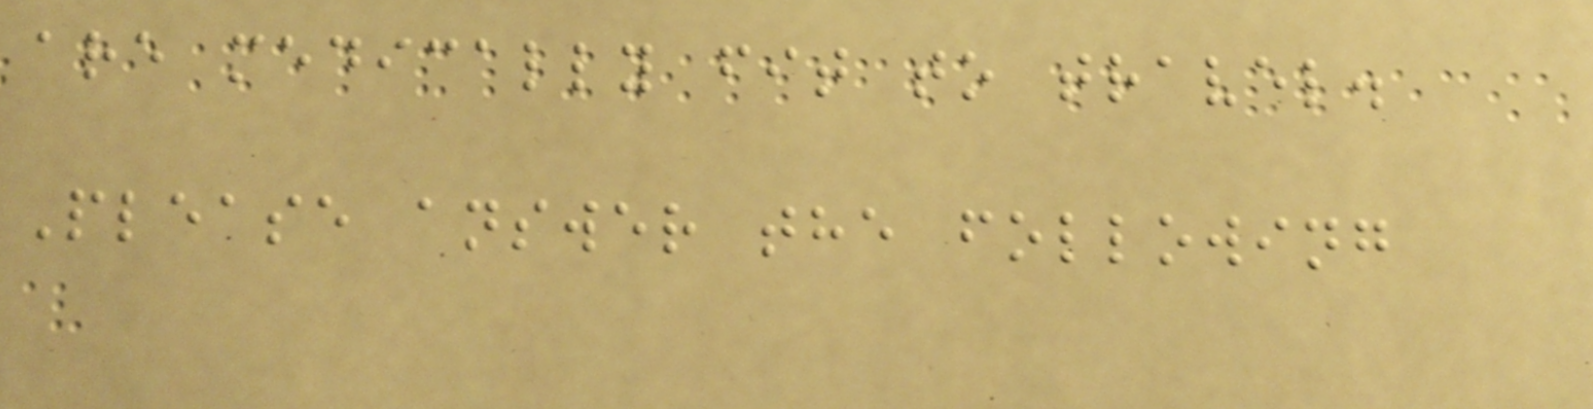are medically fit to travel.
Please answer the following
